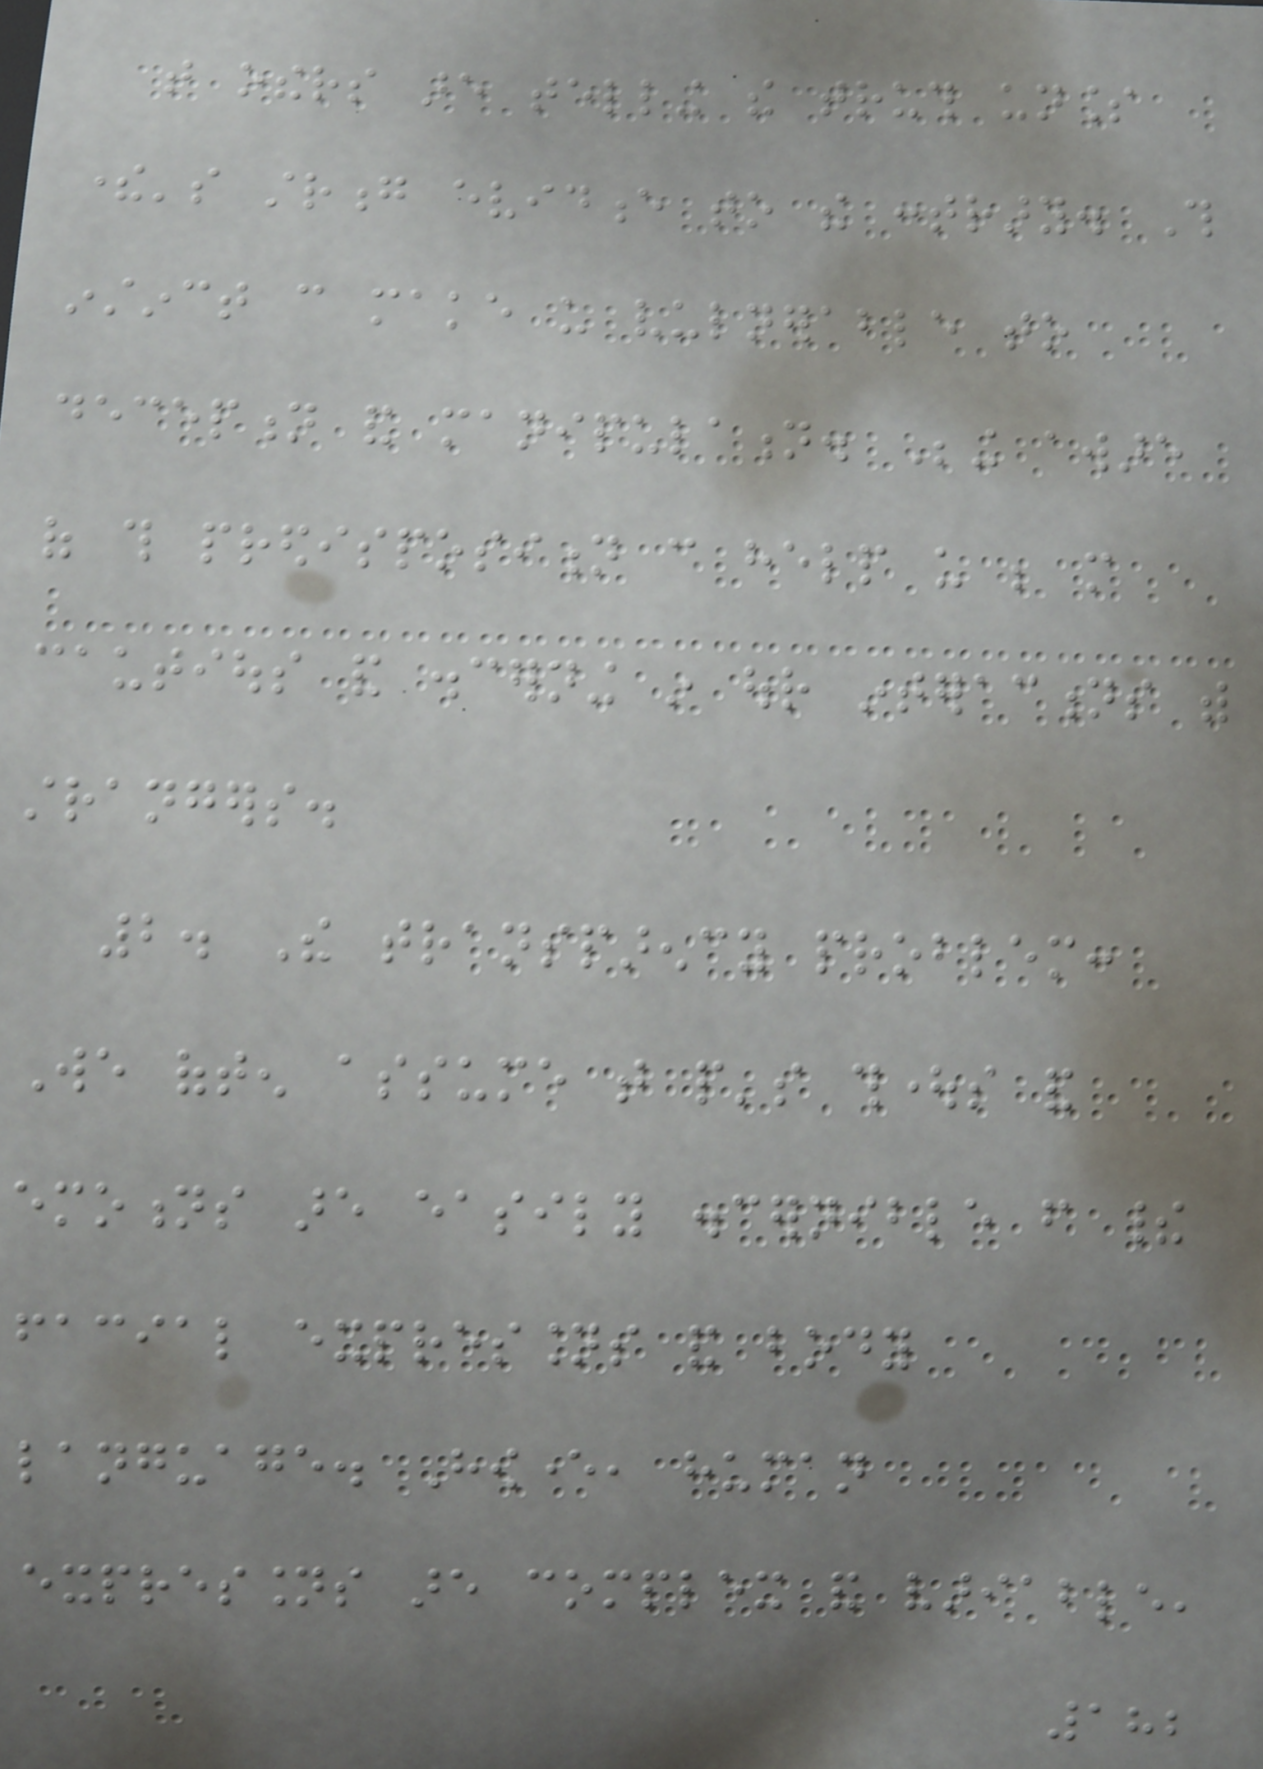that others are telling the truth unless
there's strong evidence to the contrary. This
instinct can make us vulnerable to
deception and manipulation. Being aware
of this predisposition can help us be more
cautious and discerning in our interactions with
strangers.
2. The transparency problem:
We often assume that people's thoughts and
emotions are easily discernible from their
facial expressions and body
language. However, human
expressions are complex and variable,
182
